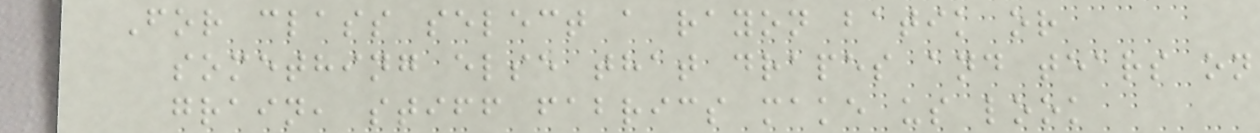For class select a rayon batik or
something else that drapes and tears on
grain, stiff fabrics make us look
